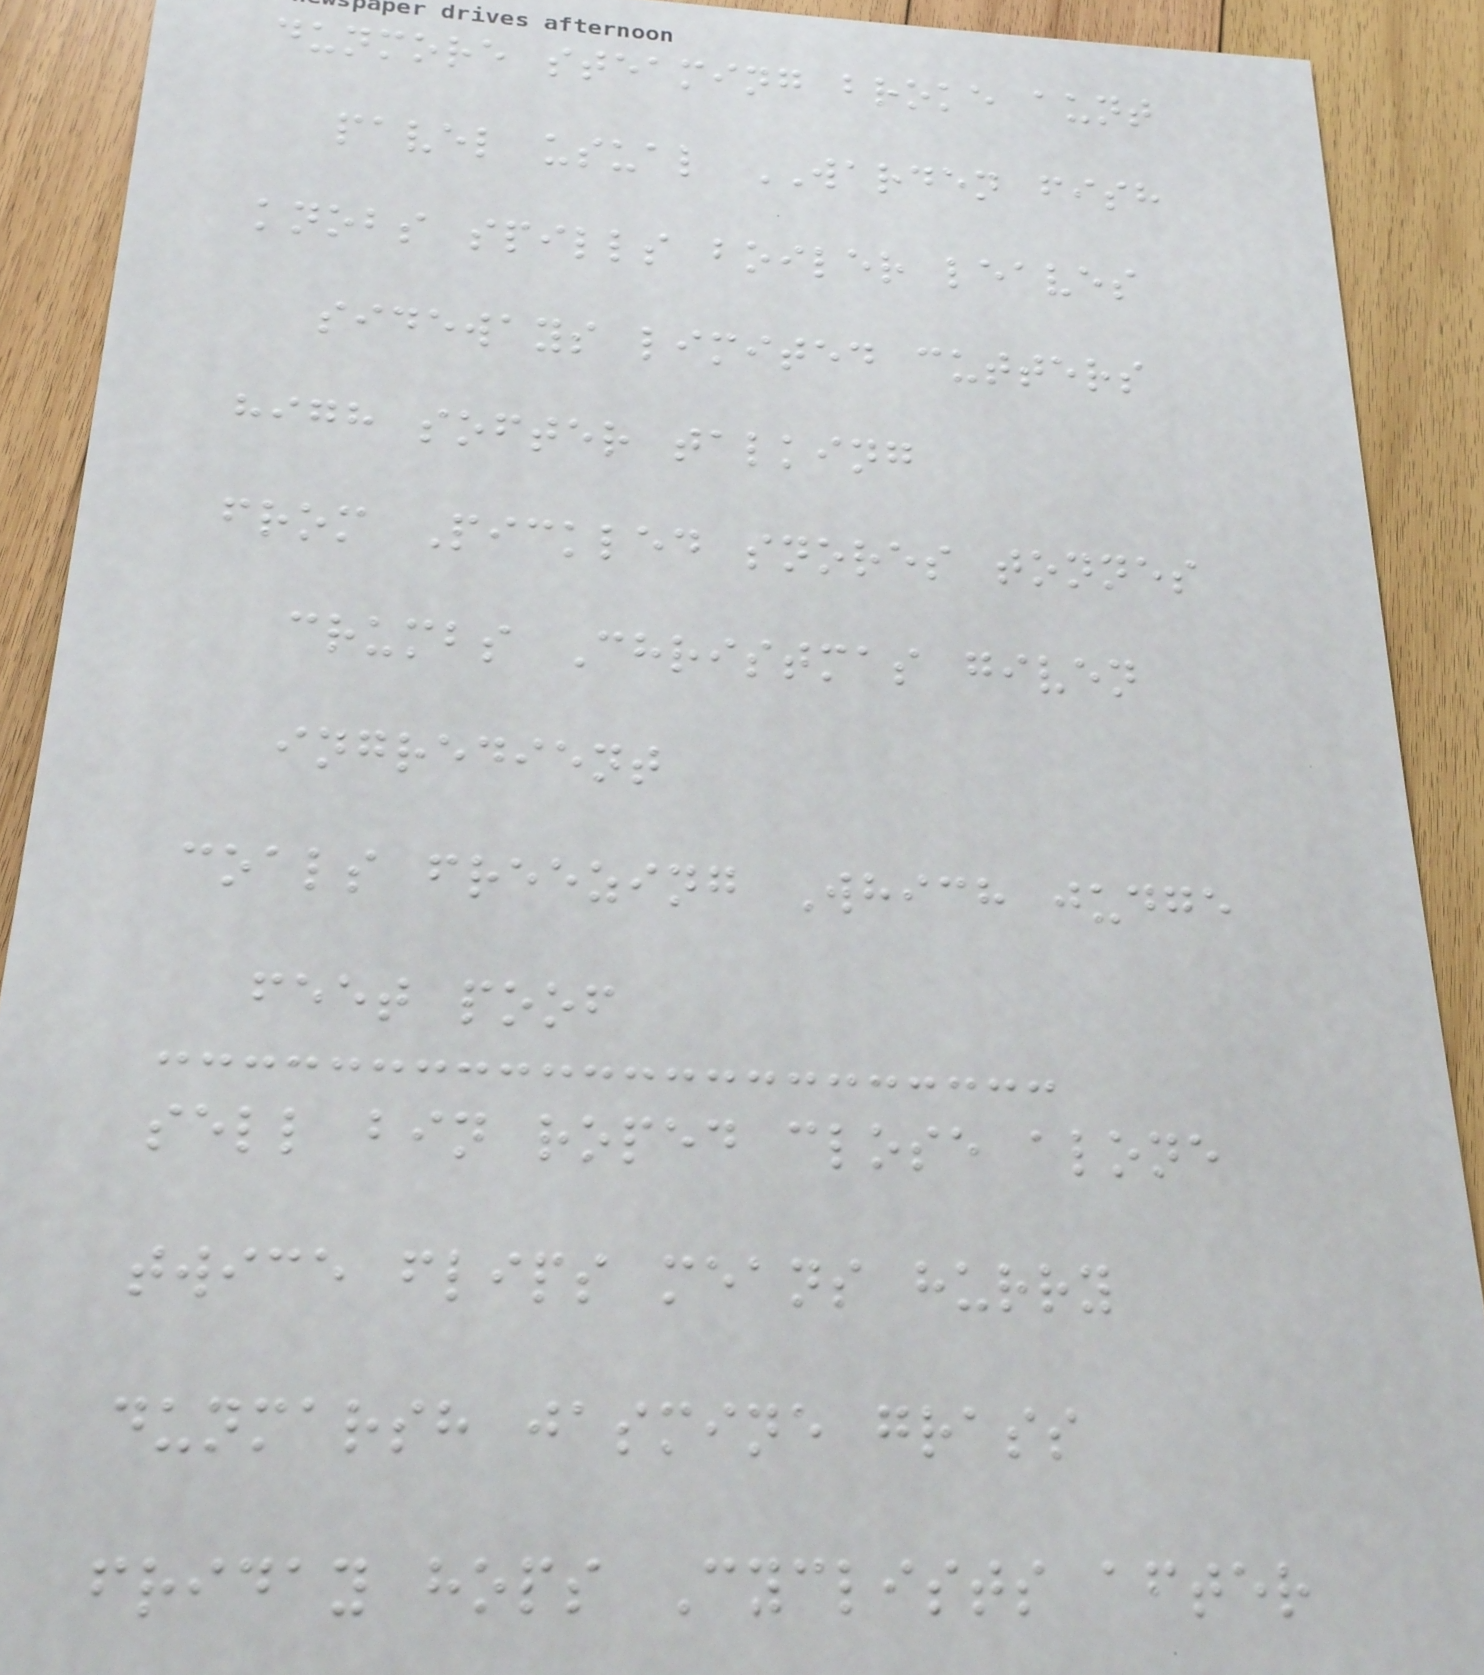dunmore steaming broke aunt
pavel usual WARDEN fish
knobs spills boiler leaves
sideways limited cutters
high softer talking
from Pickled snores tonnes
crumbs Christmas given
ingredient
coals freezing Which judge
feet poof
sell bin roped close alone
twice flips means hurry
dunmarsh jasmine grass
friday hops Cyclists after
